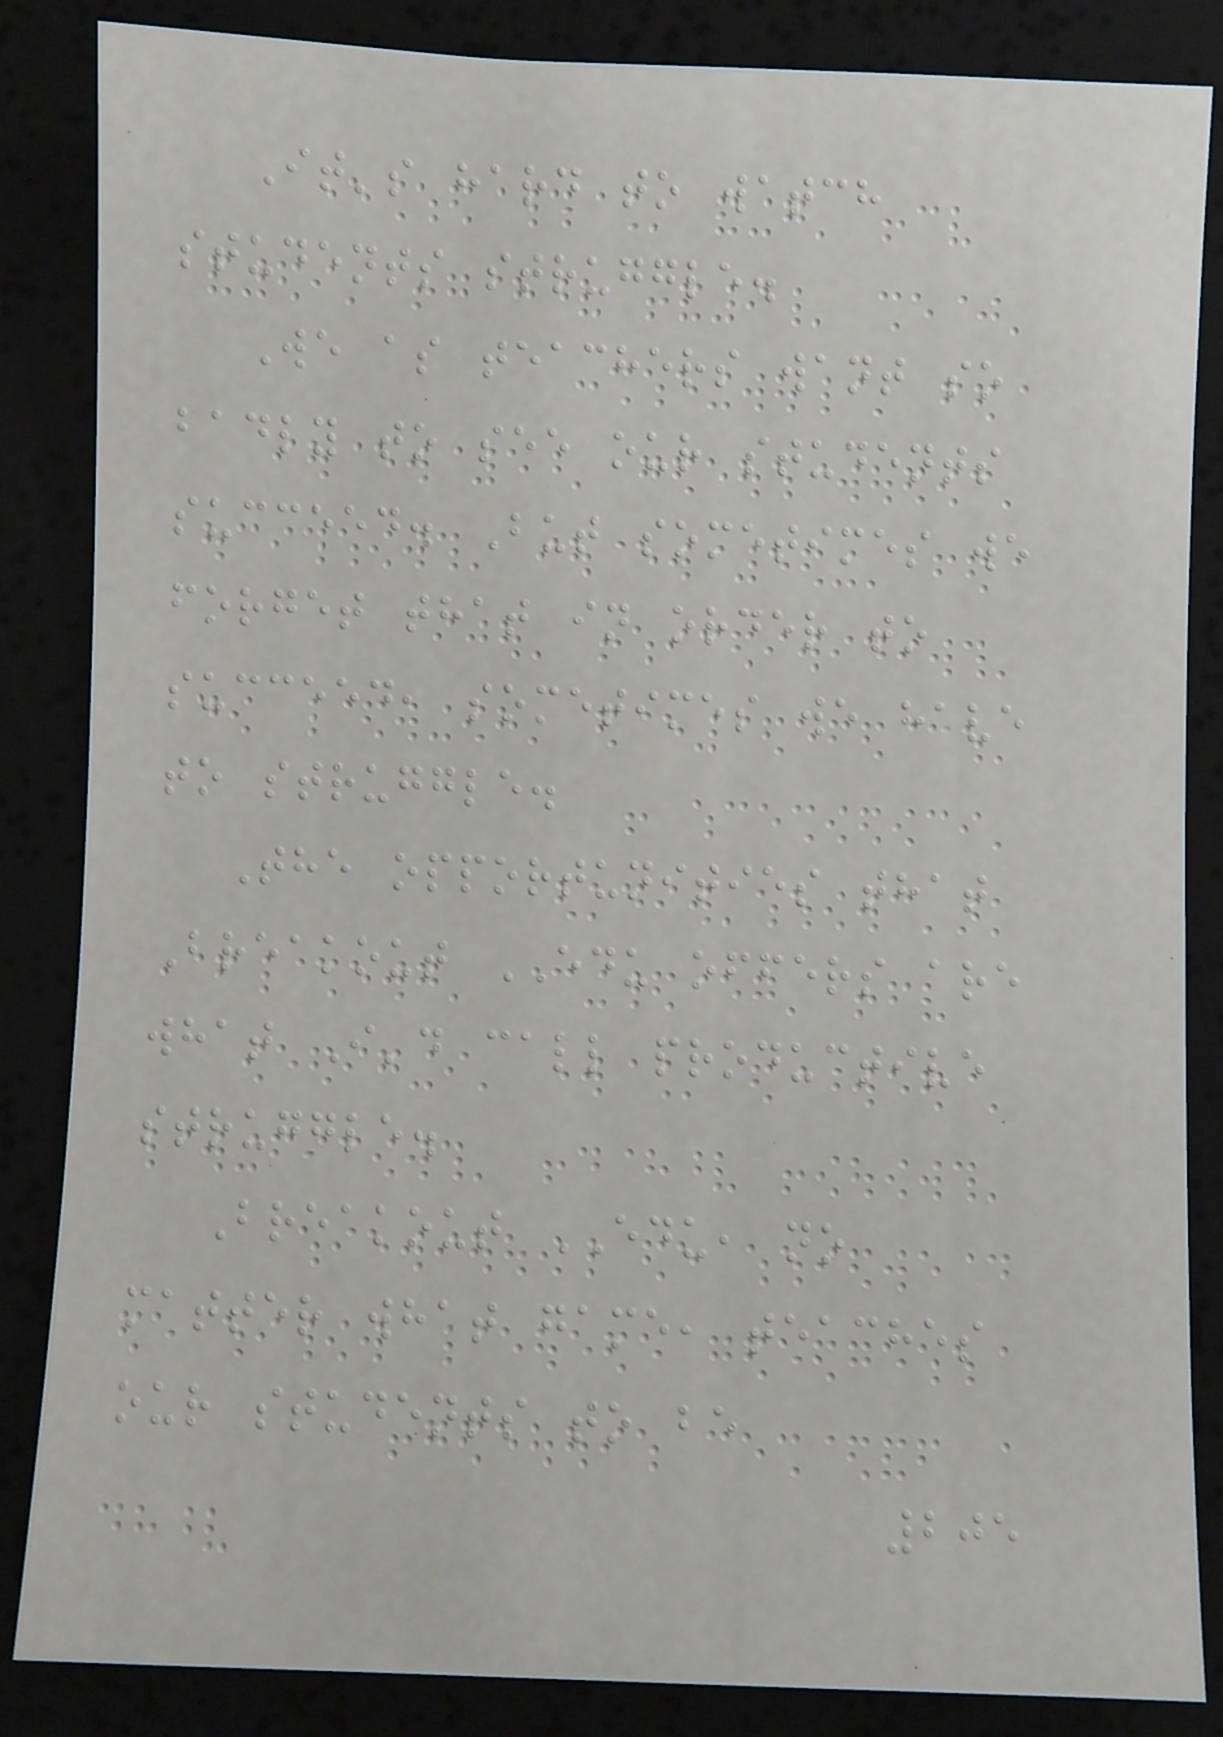It's hard to watch
students struggle.
We as teachers want so
badly to see our students
succeed. But sometimes we
forget that in order to
succeed, sometimes we have
to struggle.
The opportunities that
Breakout EDU offers are
what I'd call productive
struggle.
Breakout EDU, no
matter what game, teaches
our students to be
205
